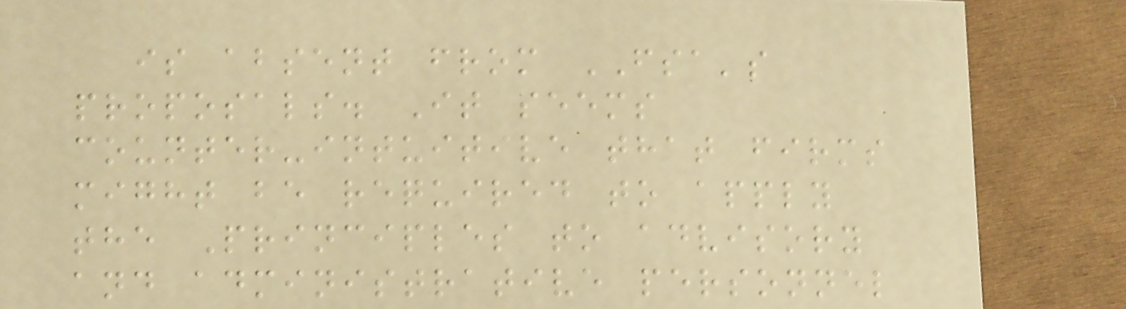is absent from FSA's
proposals. It seems
counter-intuitive that firms
might be required to apply
the Principles to advisory
and administrative personnel
